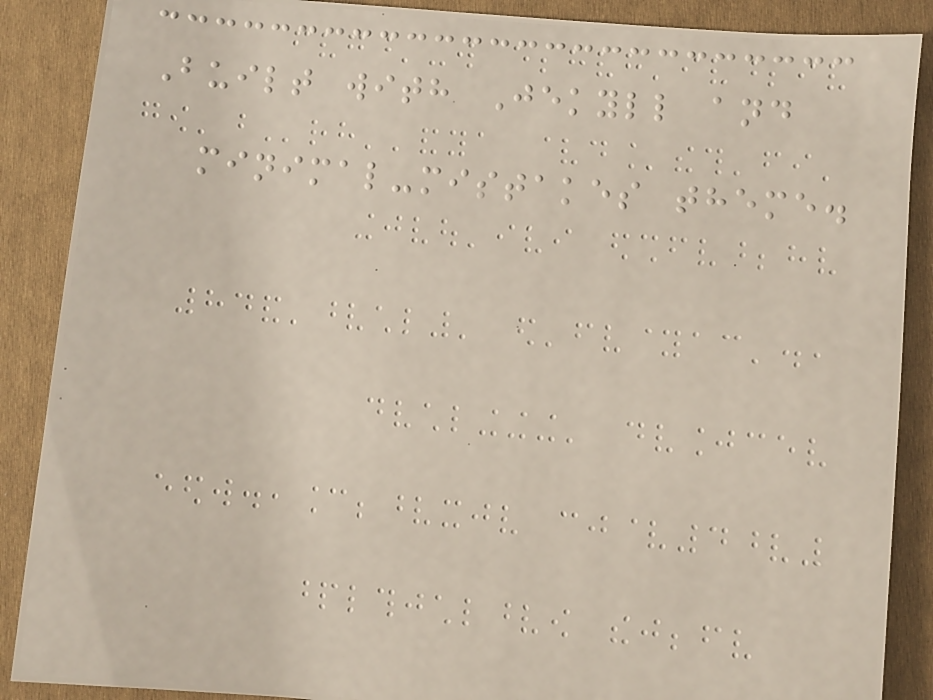Built with Jekyll and
minimal-mistakes theme.
